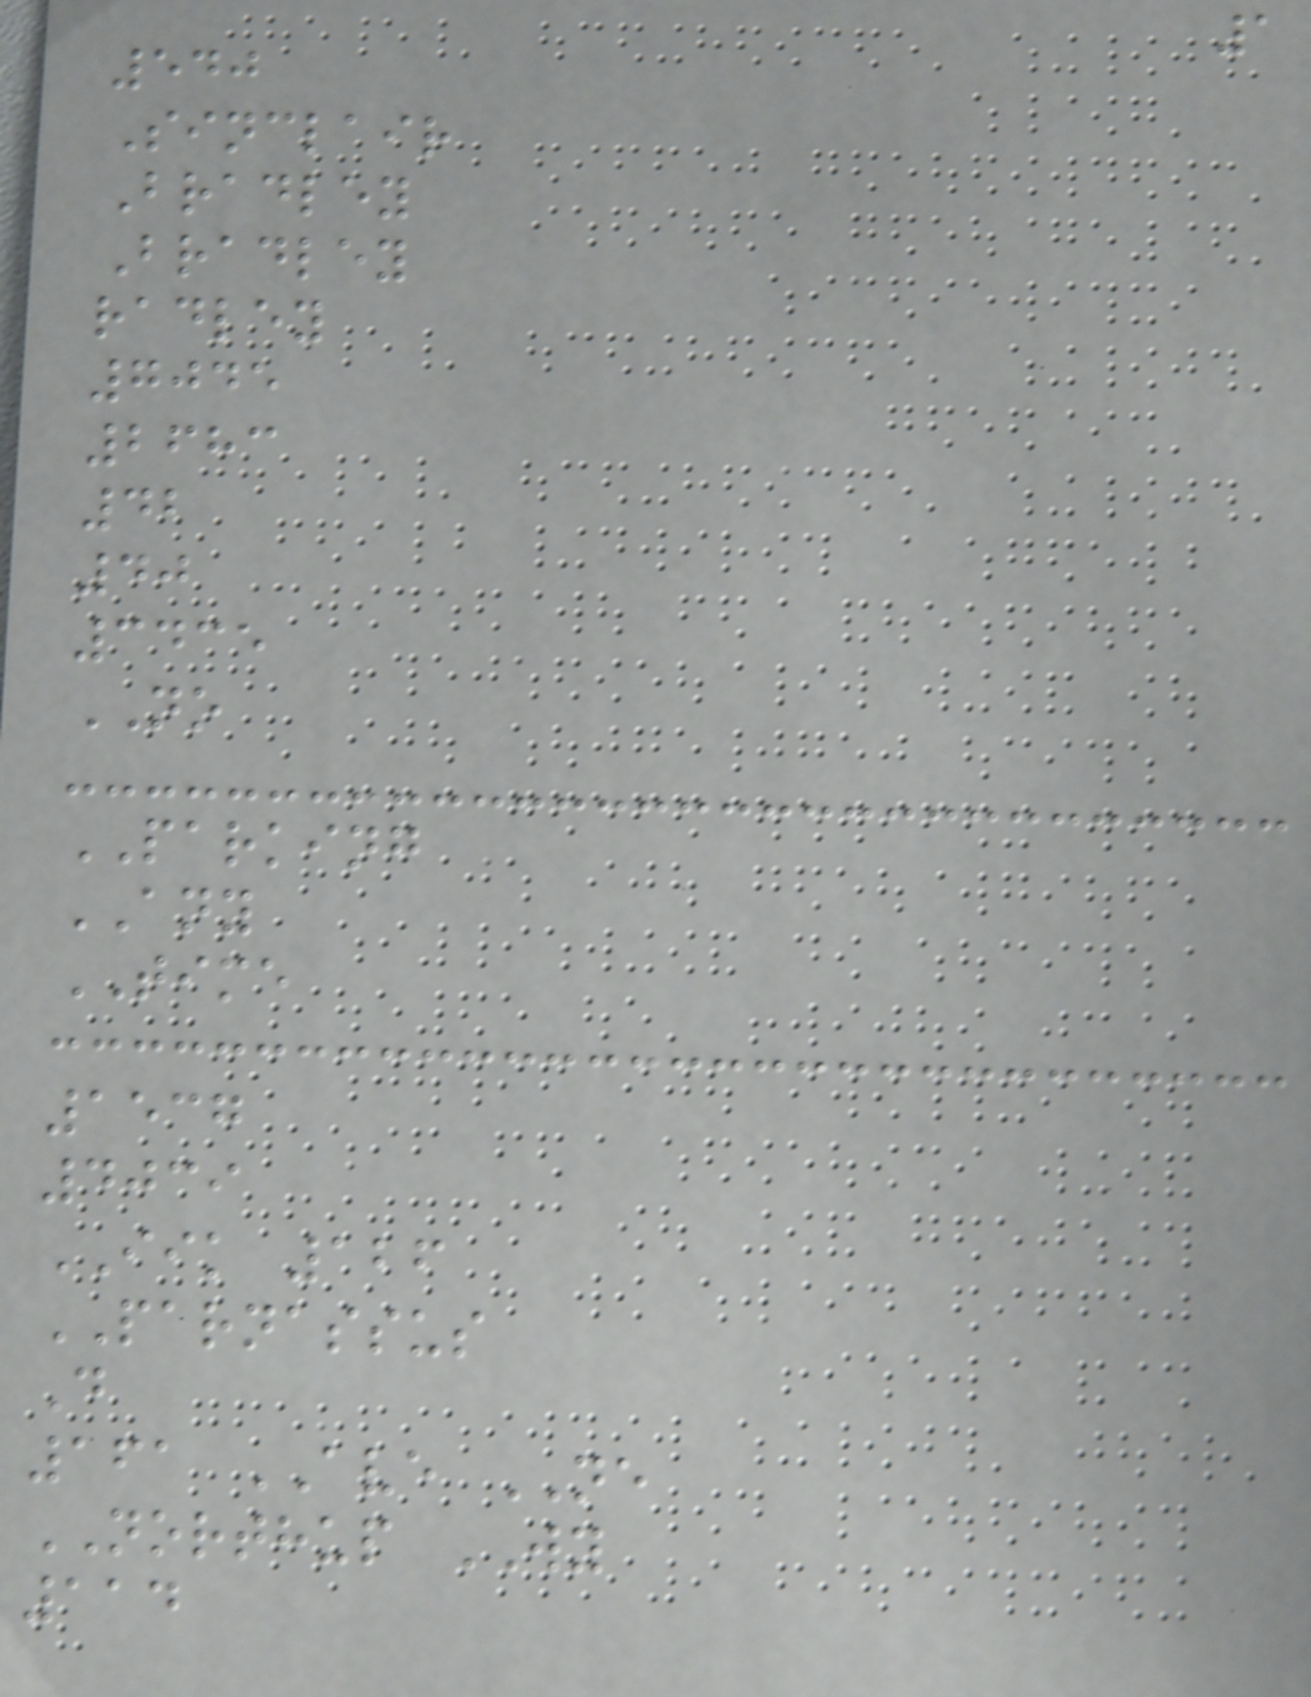1
540
Sinclair
Bradley
Bradley
radley
7045
2683
42
40
3435
NO
PARKING
ANY
TIME
1537
4039
IIK 126
PARNASSUS
D
161 AVE NE
NORTHUP WY
114
